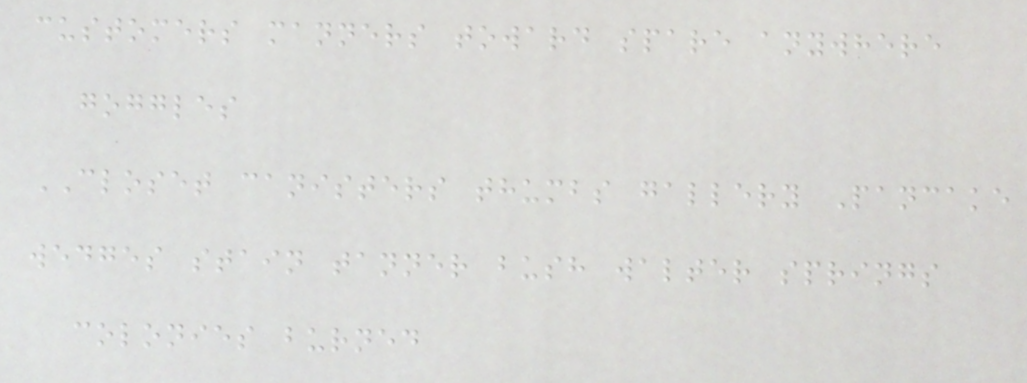customers manners toward spare anywhere
goggles
CLOSET canisters thumbs gallery Pancake
wedges stain tanner bush walter springs
colonies burned
